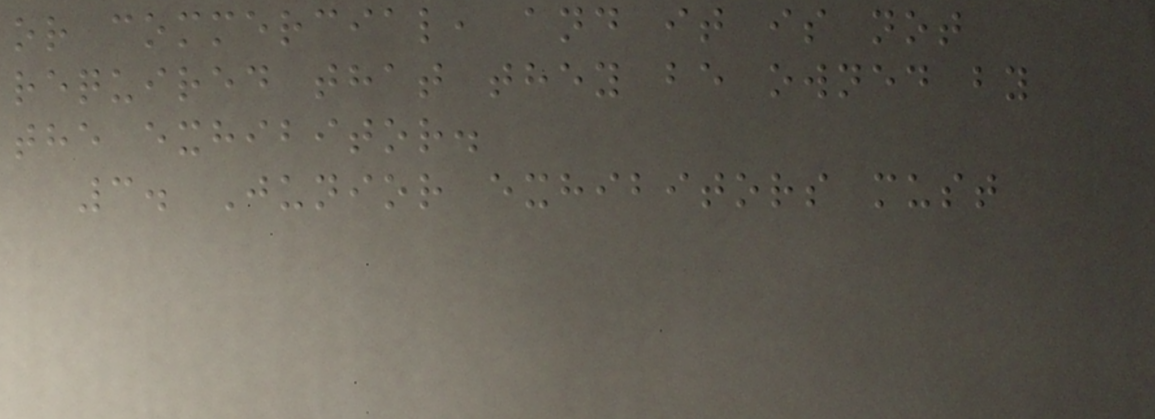or commercial, and it is not
required that they be owned by
the exhibitor.
3. Junior exhibitors must
